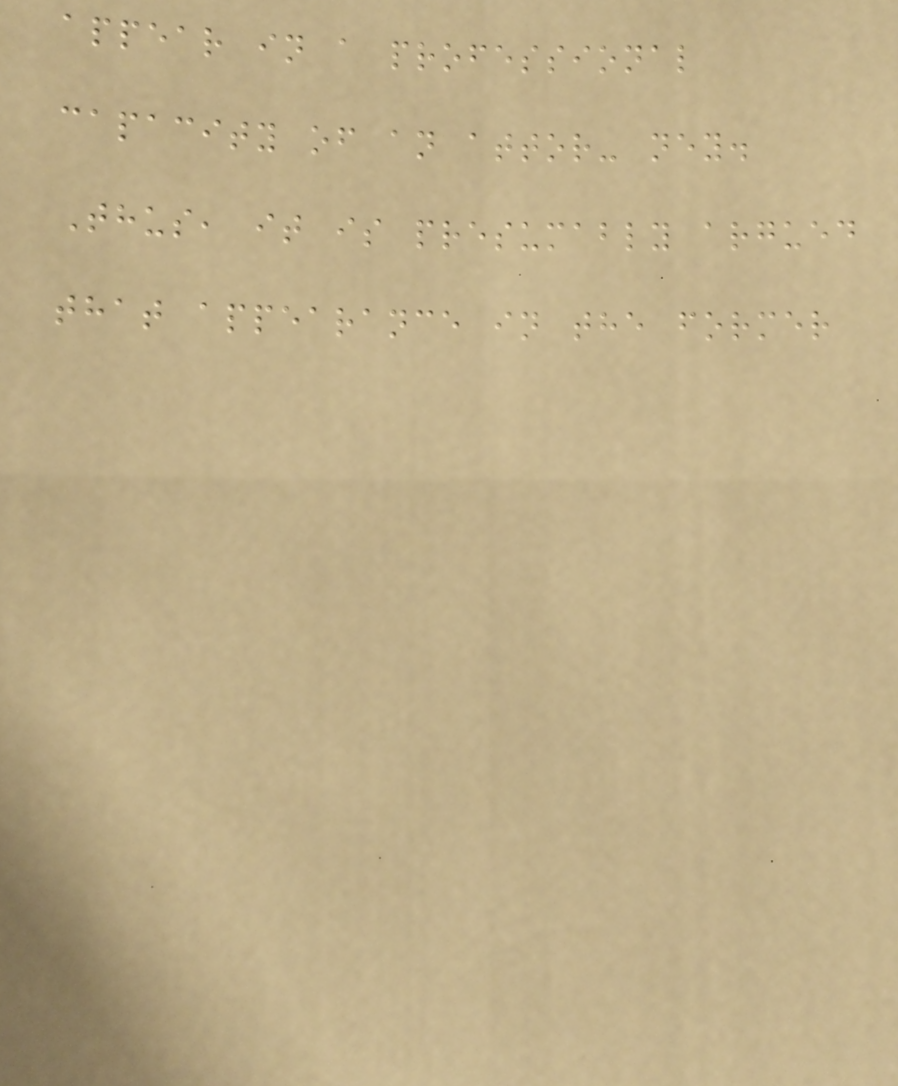appear in a professional
capacity of an attor- ney.
Thus, it is presumably argued
that appearance in the former
